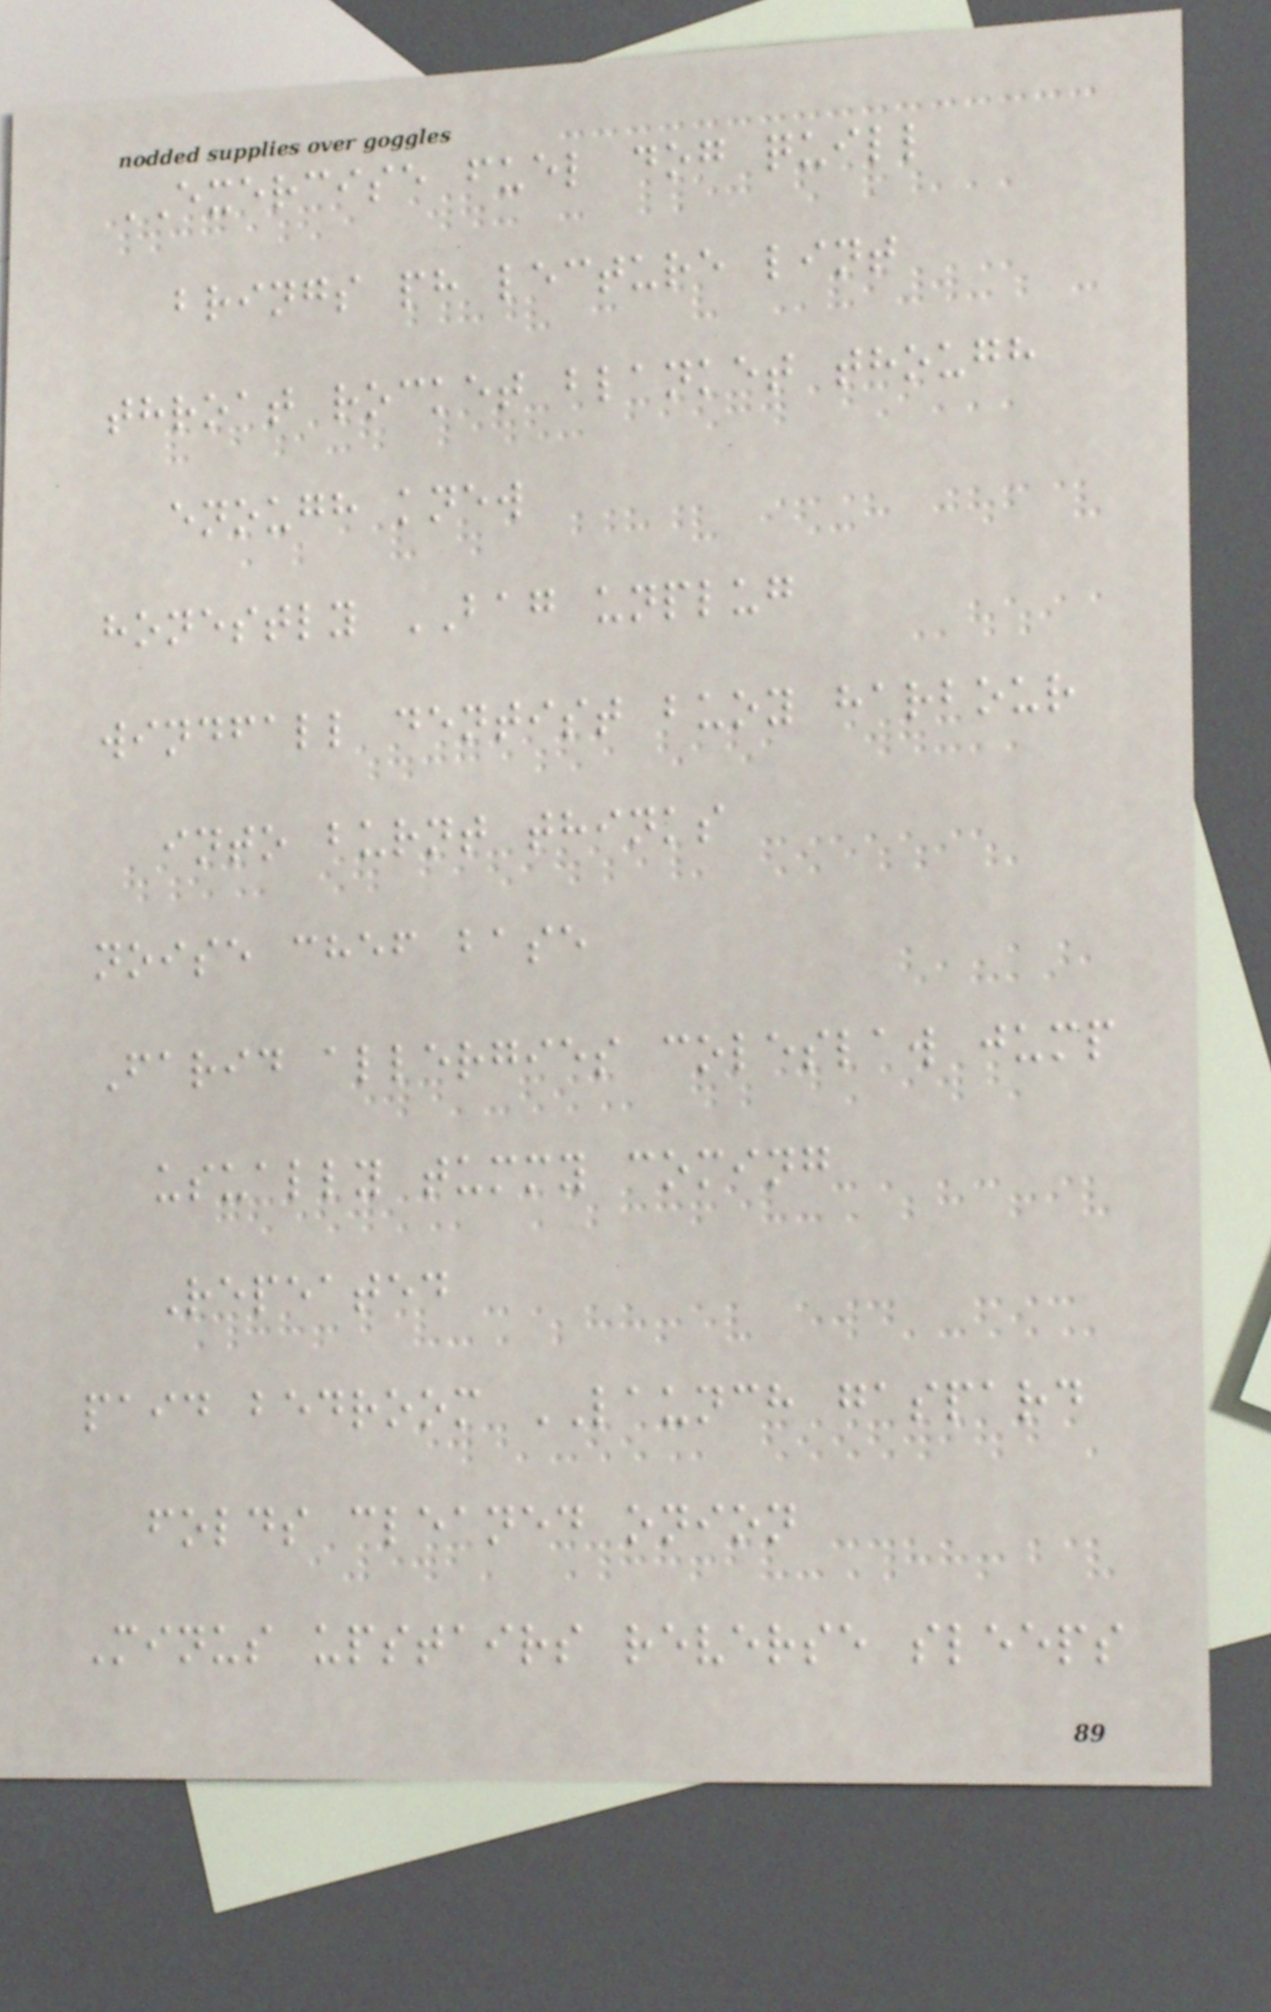EXERCISE fuel dog quill
brings ph lecture lint
throat rocket blanket though
enough knew
honestly BAG unplug
windfall dentist buoy harbour
into burnt thinks
noise chef base
Farid allergies coleslaw jump
usually tummy coming
Repeated
paid bedroom LAUNCH gaspard
folds cleaned onion
Minus upstairs reverse sleeps
